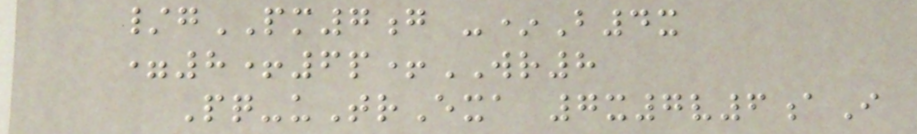/gPM7g -*B4x
=8+6p+WR8
Pq-uTrExa 7x7v6aI
